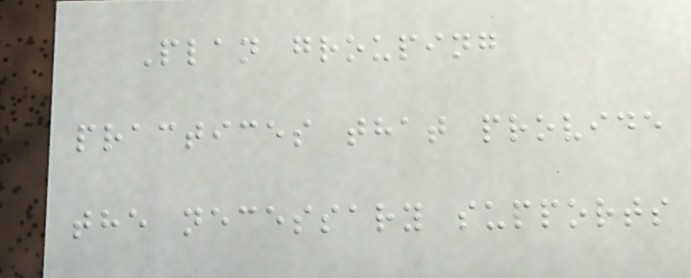Plan grouping
practices that provide
the necessary supports
